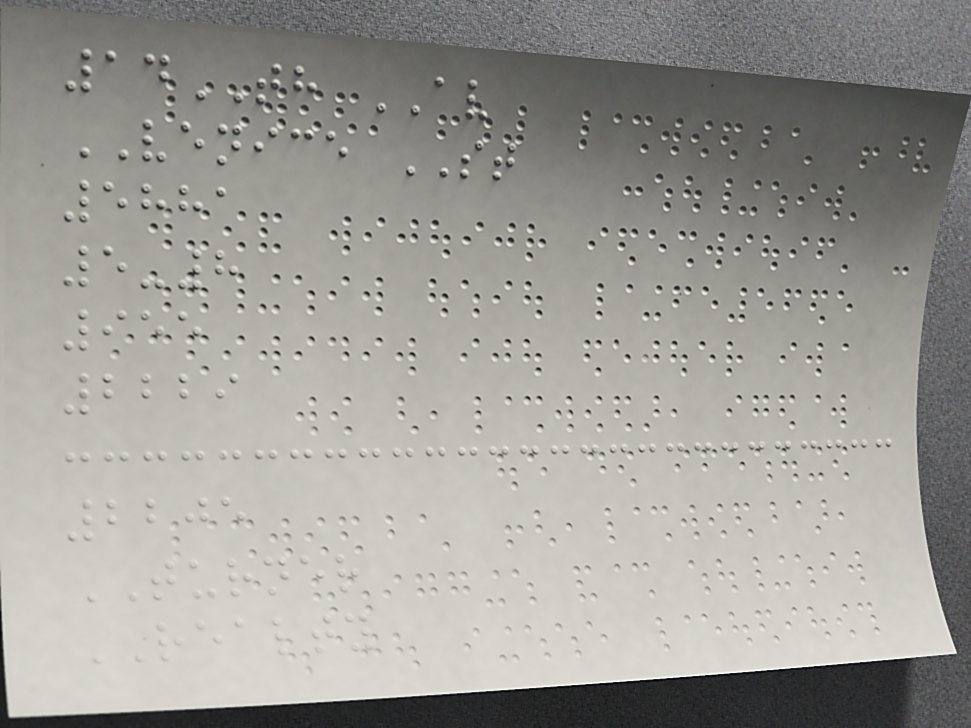14TH AV
VENICE ST
5881
5-8
955
2229
2205
TURNER
REALTY
